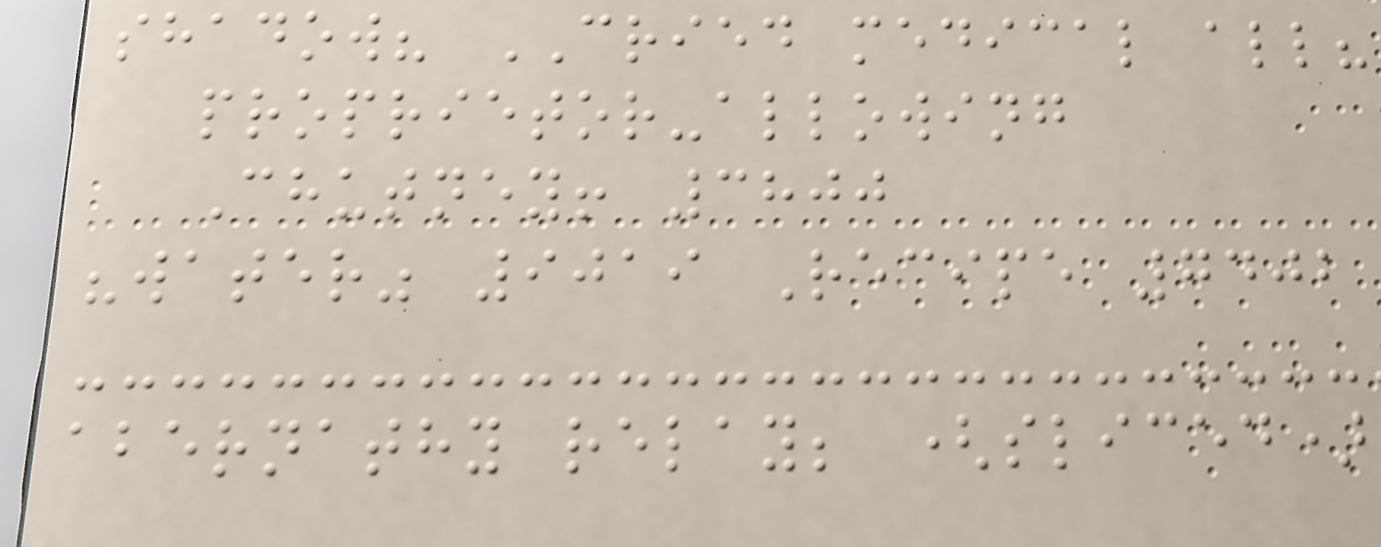shadow? CRIED medical all?
proprietor-allowing
Chutney! 3800
"water" 9019 Recipe 7402
abernathy relay; (sliced)
